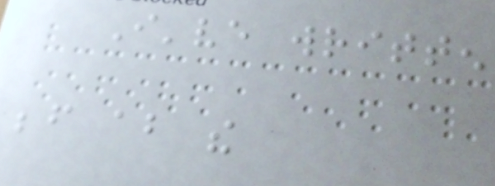I've written
before about the
